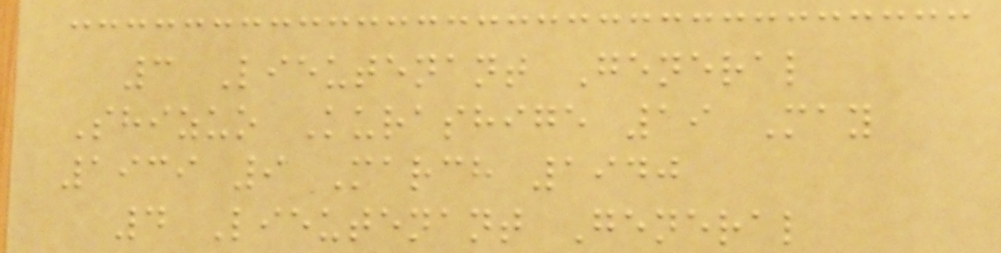3 Lieutenant General
Shizuo Kurashige 19 May
1939 9 March 1940
4 Lieutenant General
